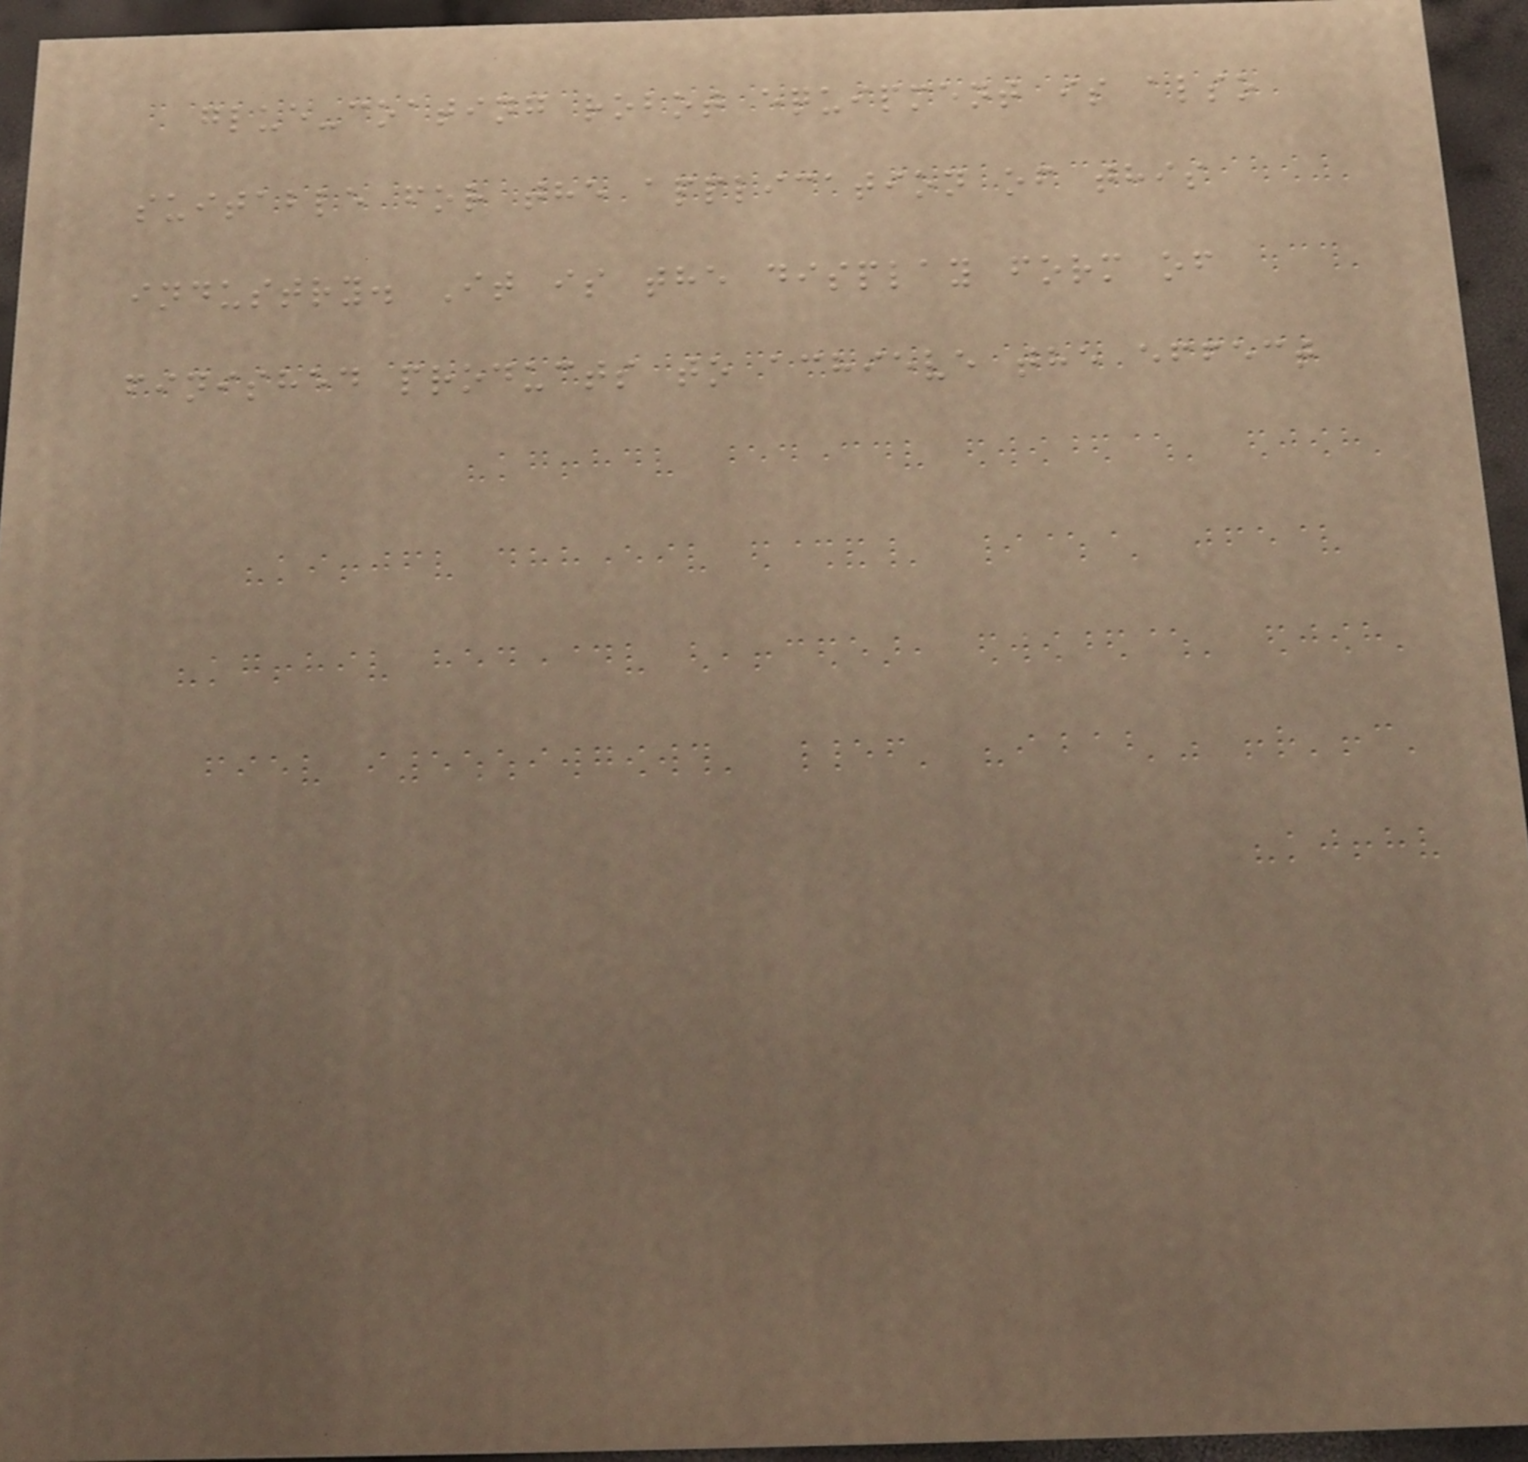glue-coating robot equipment is also
suitable for the application of this
industry. It is the display form of
finished products to achieve the effect
